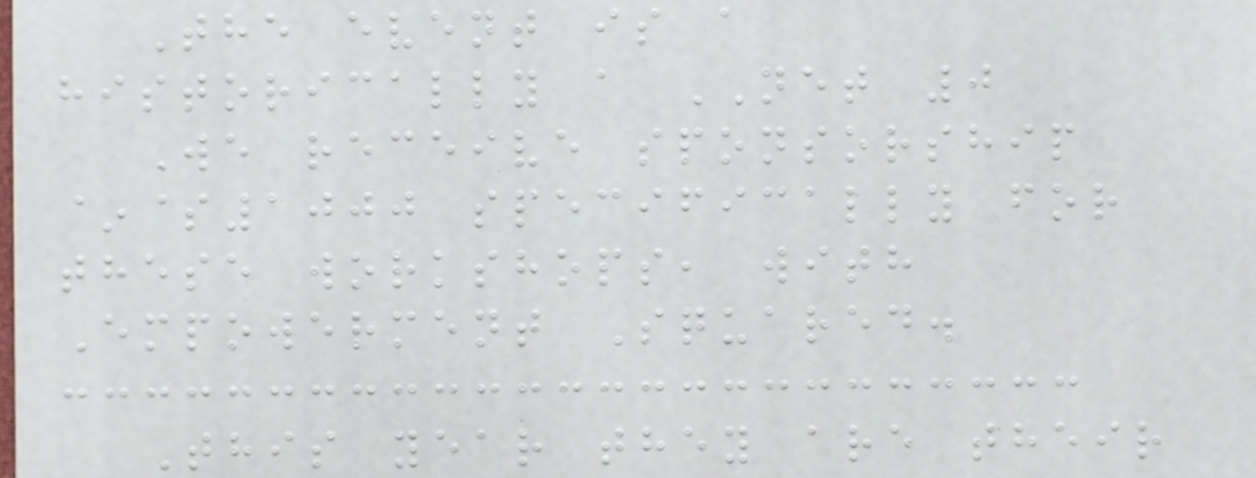The event is a
historically a NET 0
We receive sponsorship
~$1000 specifically for
these workshops, with
Empowerment Squared.
This year they are their
